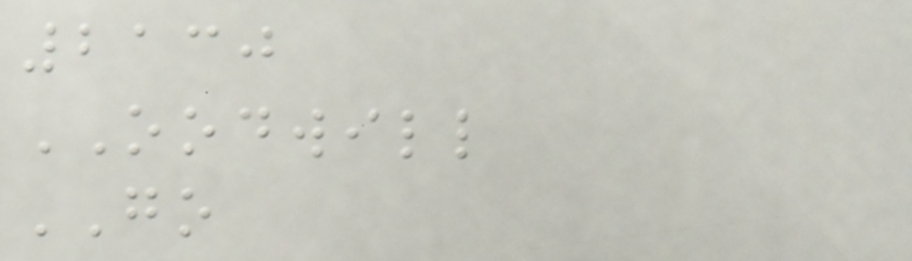2130
OODWILL
GO
